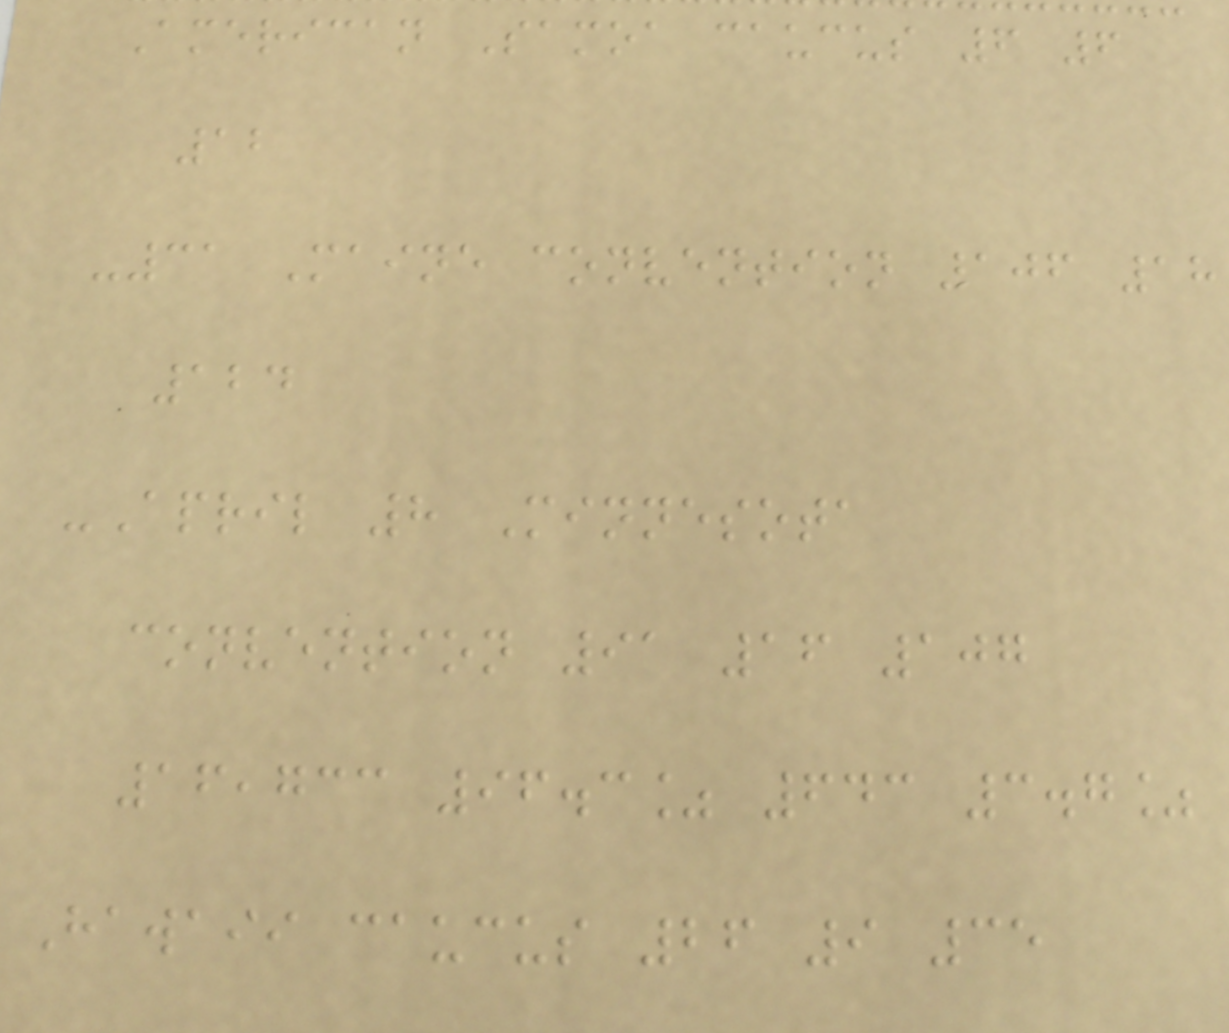American Samoa caucus 6 6
12
-31 Maine convention 106 18
124
-April 8 Minnesota
convention 91 16 107
16,733 96.3% 643 3.7%
Hawaii caucus 26 9 35
